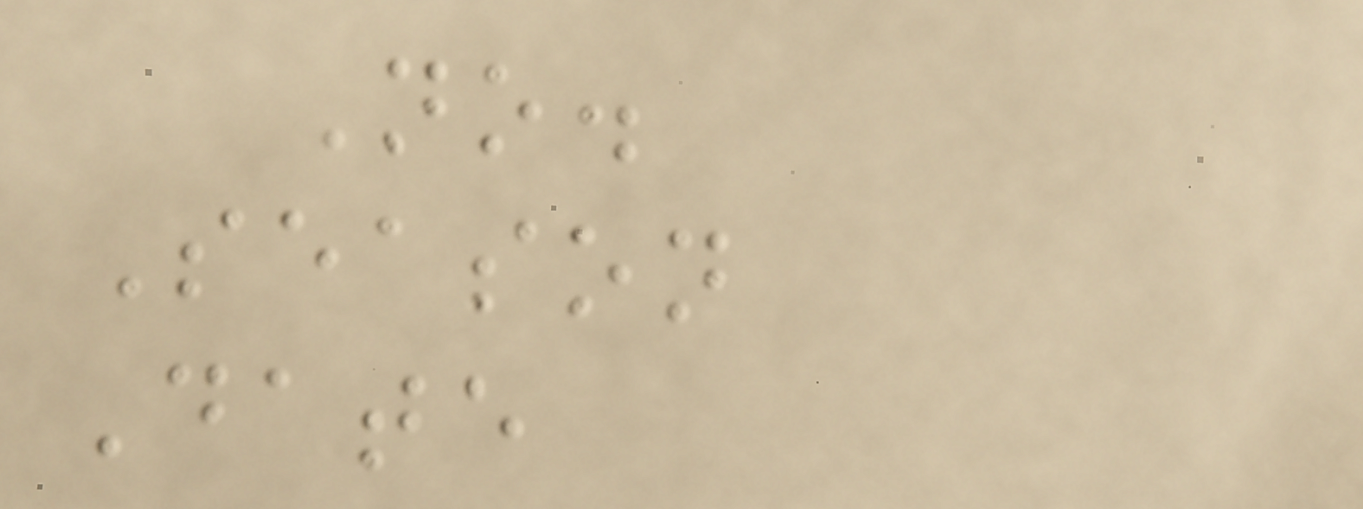No.
Season
Date
